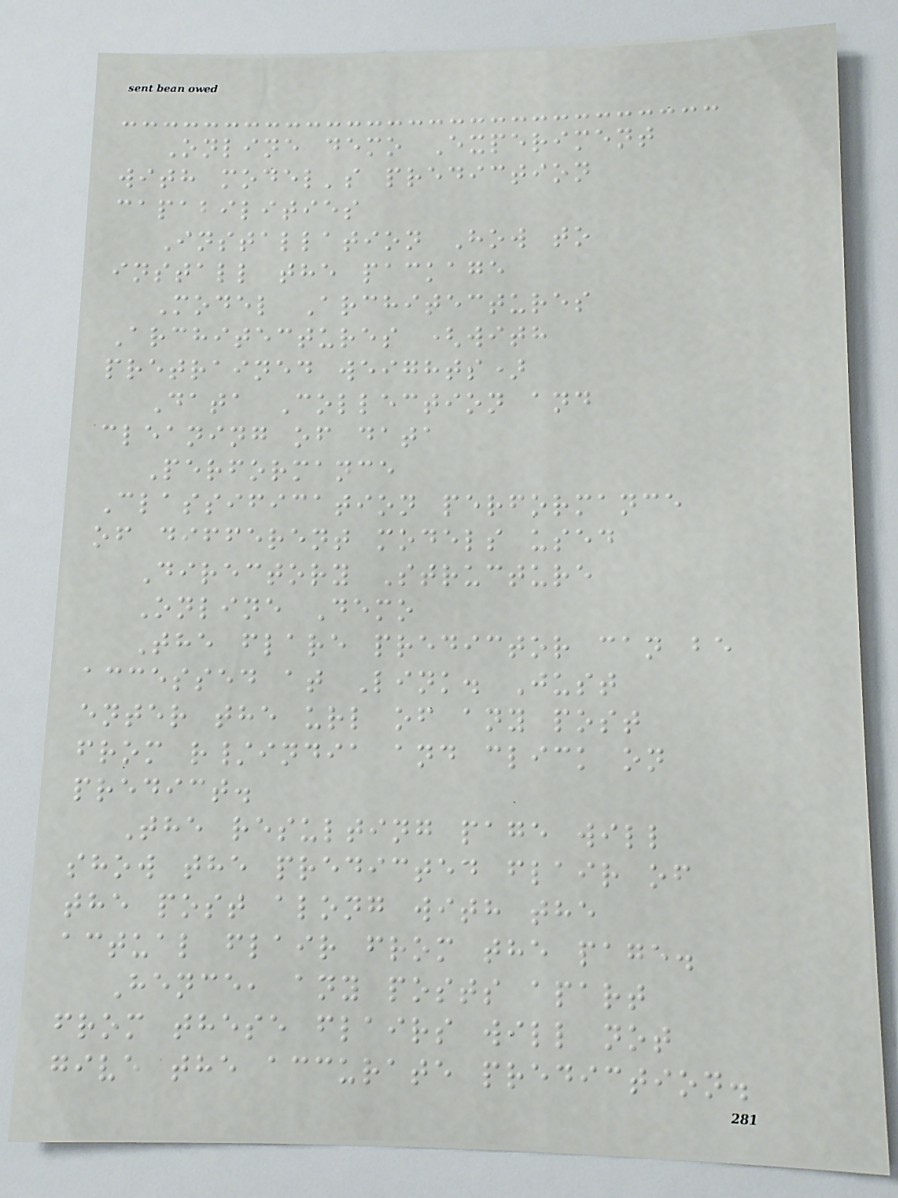Online demo Experiment
with model's prediction
capabilities
Installation How to
install the package
Model Architectures
Architectures (with
pretrained weights)
Data Collection and
cleaning of data
Performance
Classification performance
of different models used
Directory Structure
Online Demo
The flare predictor can be
accessed at Link. Just
enter the url of any post
from r/india and click on
predict.
The resulting page will
show the predicted flair of
the post along with the
actual flair from the page.
Hence, any posts apart
from these flairs will not
give the accurate prediction.
